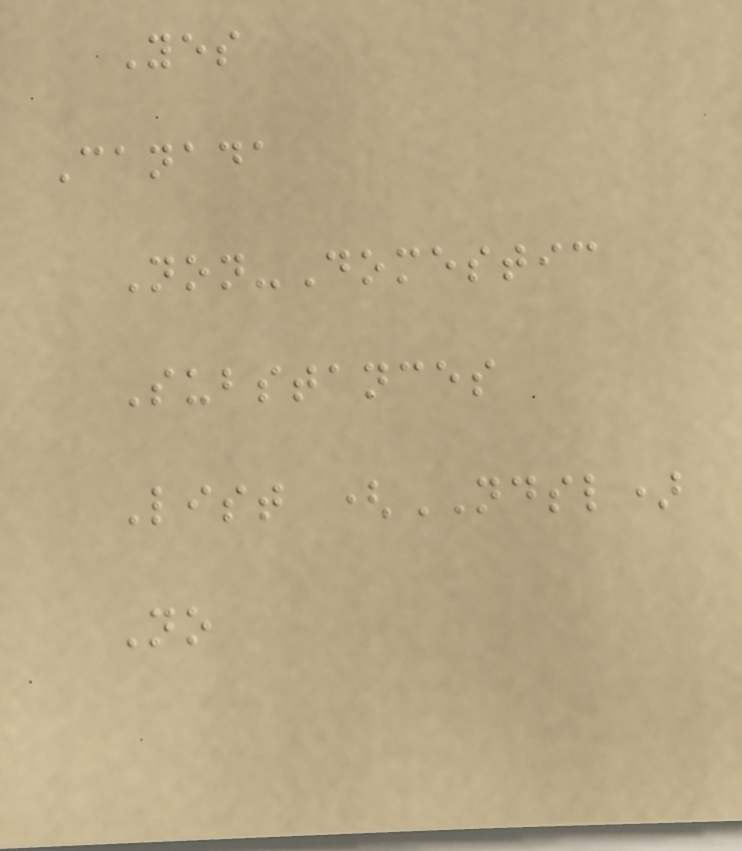Yes
Canada
Non-Domestic
Substances
List (NDSL)
No
